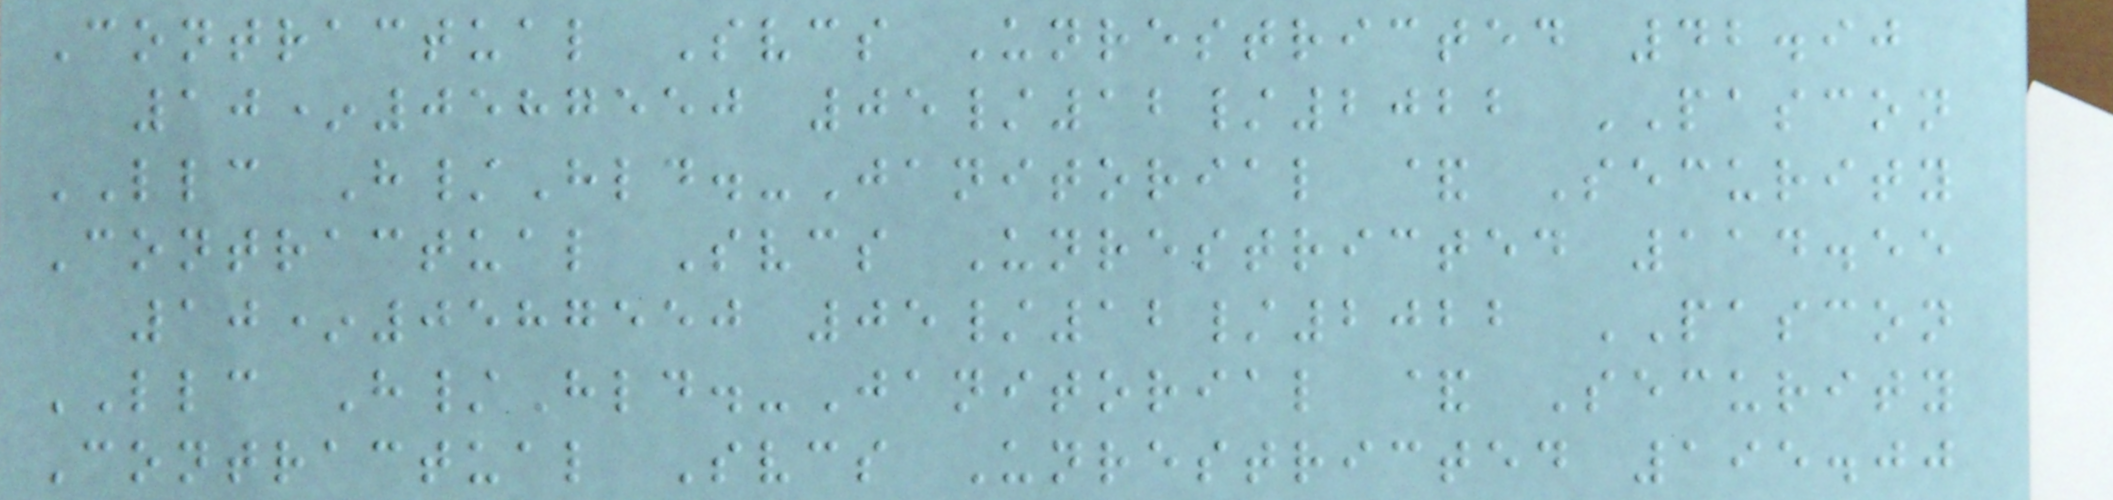Contractual Svcs Unrestricted 42.90
10*0587550 05/12/2022 PASCON
LLC H/Hld.-Janitorial & Security
Contractual Svcs Unrestricted 114.55
10*0587550 05/12/2022 PASCON
LLC H/Hld.-Janitorial & Security
Contractual Svcs Unrestricted 195.00
